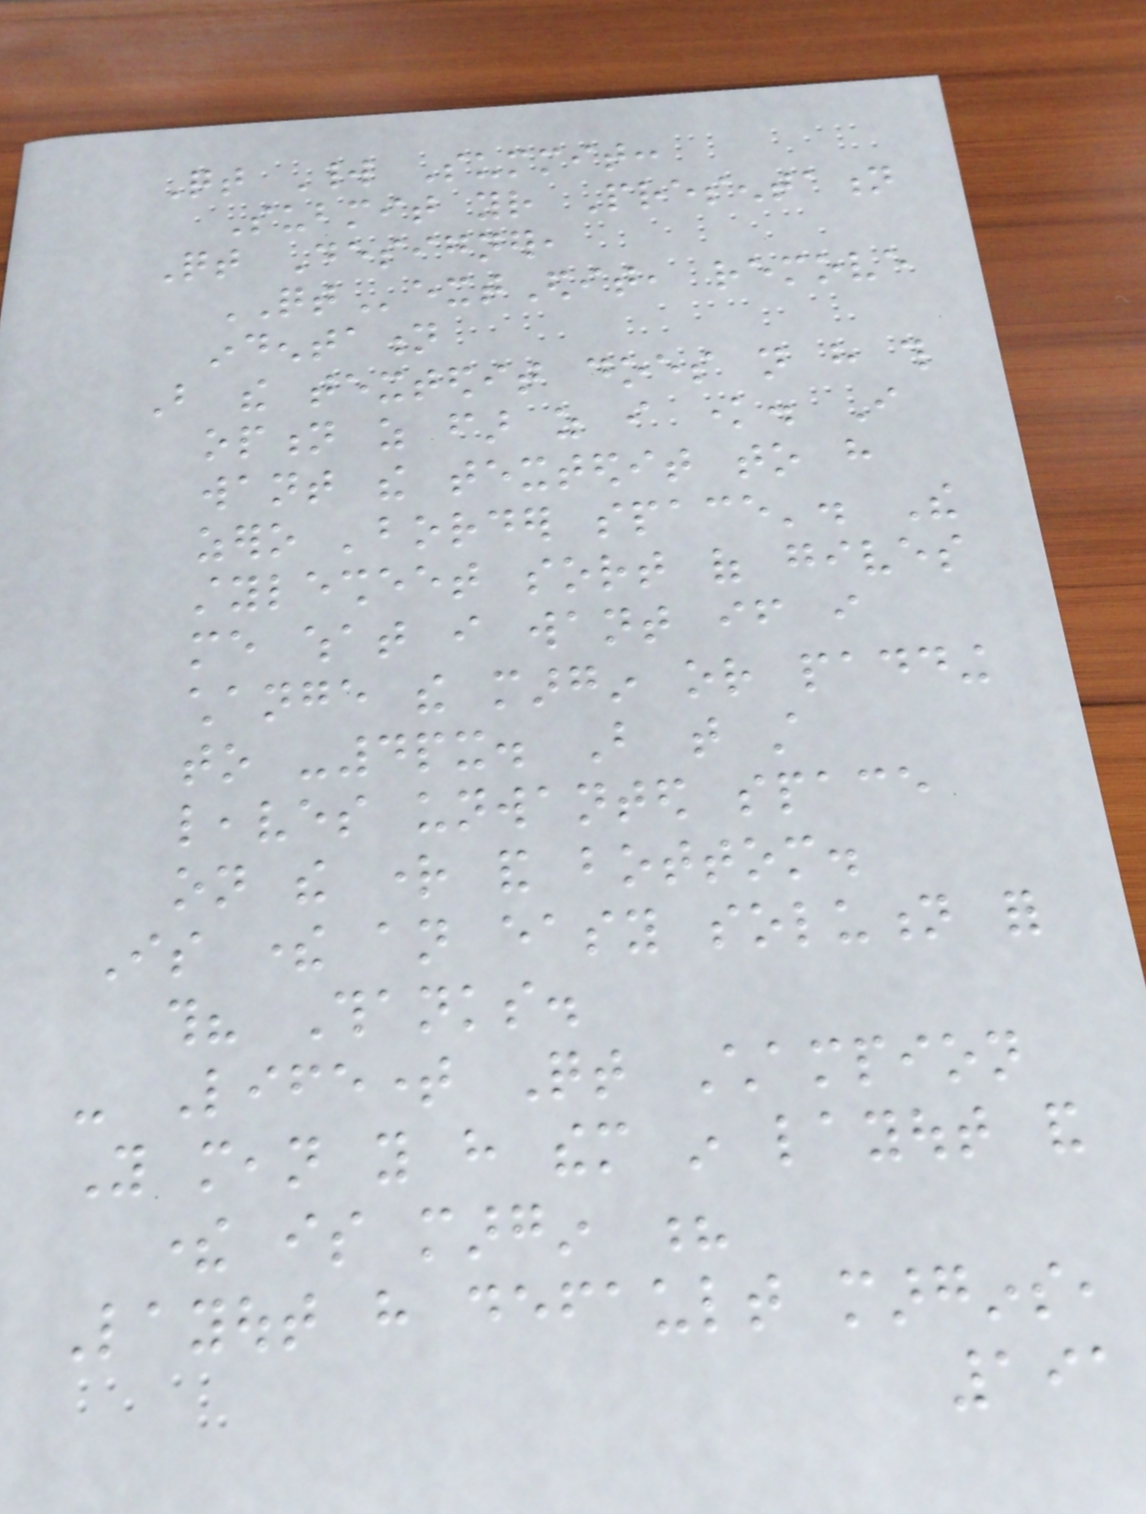Qt World Summit:
Submit your Presentation
Qt Designer,
QTextEdit, remove
indentation
But the textedit does not have this
option as far as i know. I
want the textedit to have
zero 'border space'. The
stylesheet sort of gives
me what i want if i
change the margin or padding
to -4px. But that still
leaves unwanted space
on the right and bottom.
Is there an easy solution for
this? Thanks.
- Lifetime Qt Champion
You mean you have them in layout and
there is margin ?
Layout have default margins,
191
